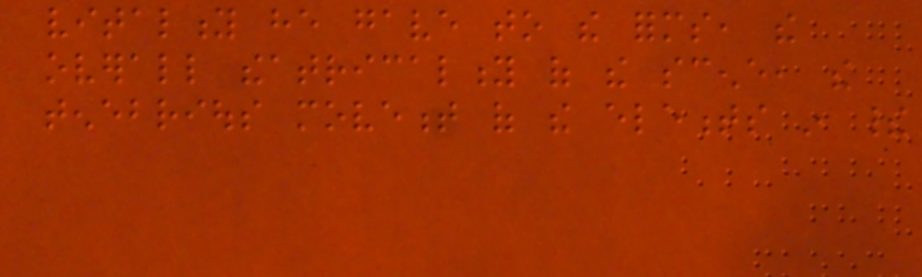vitality he gave to the forms, the
overall theatricality of the scene, the
tenebrious movement of the elements in their
